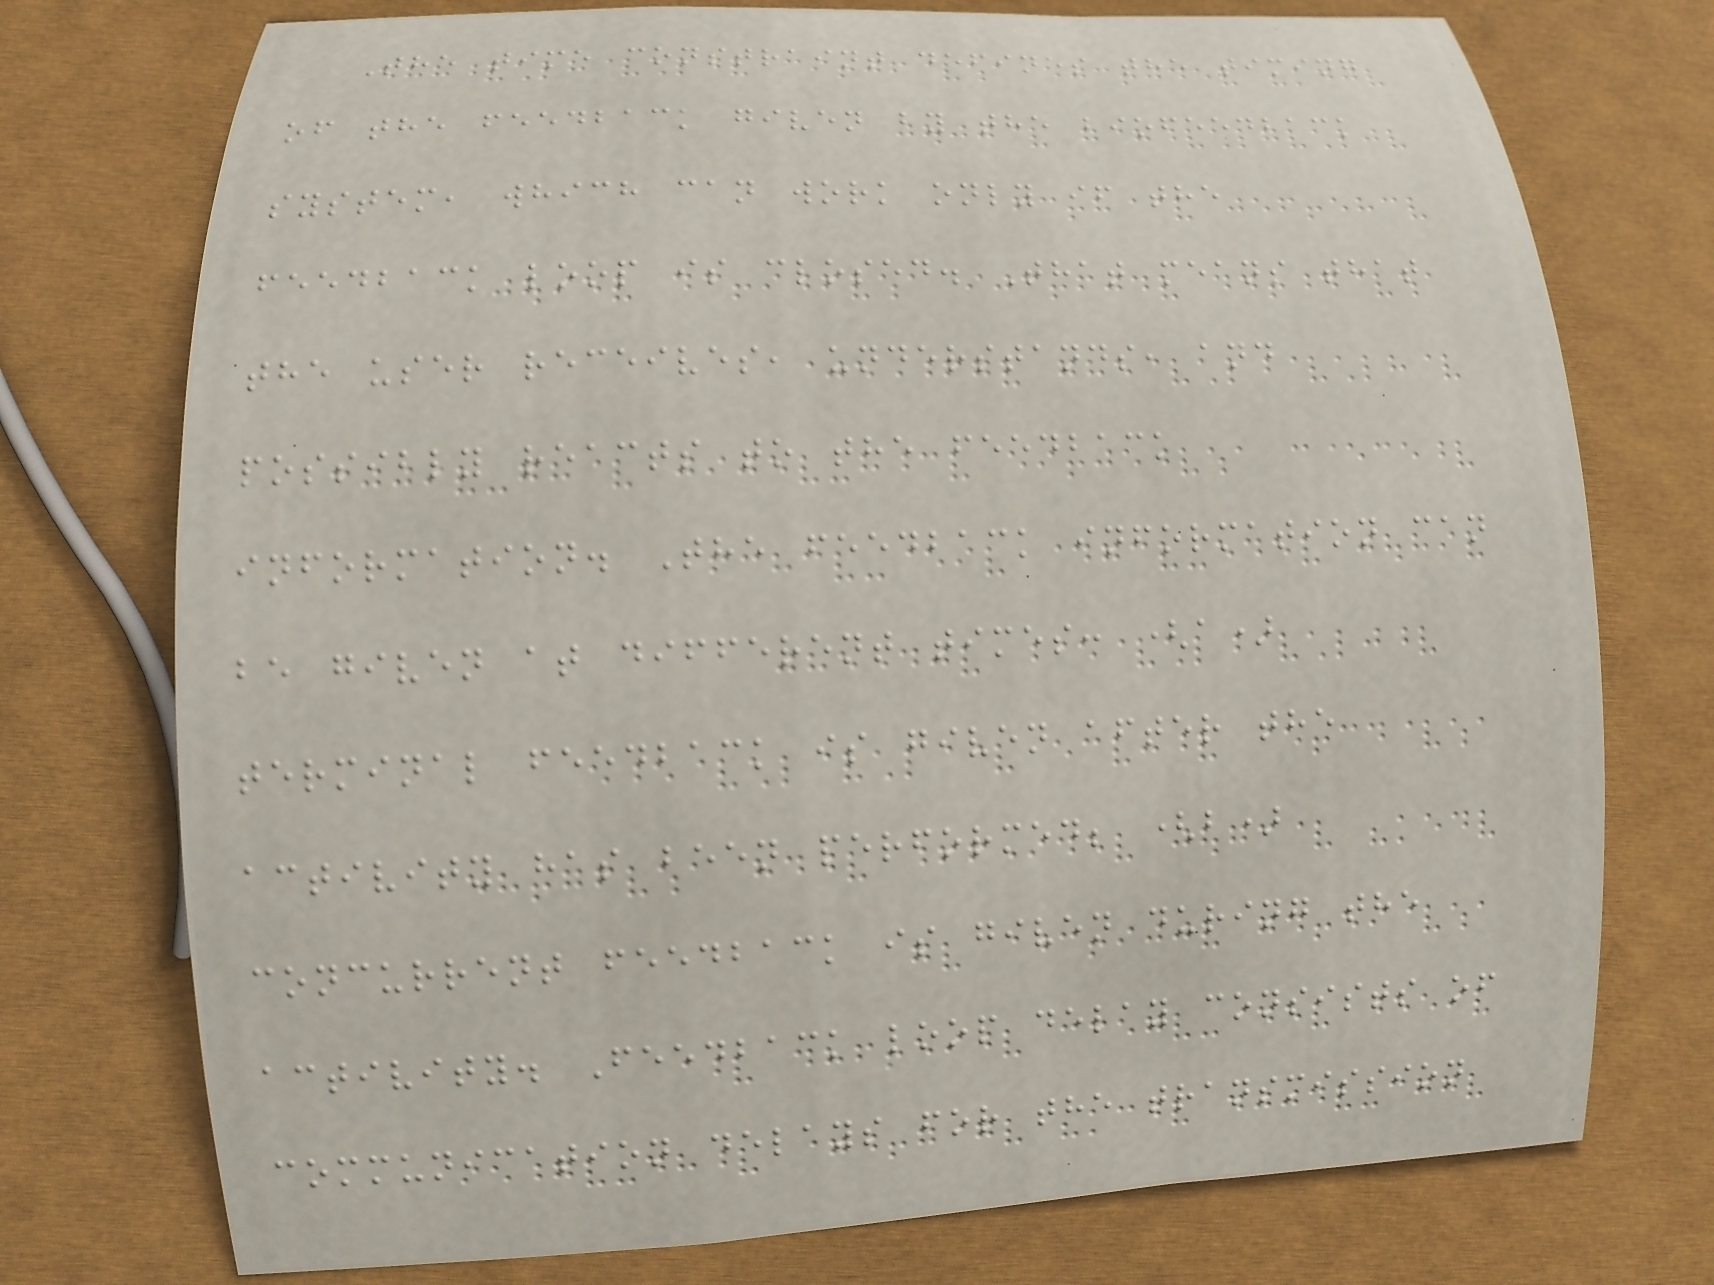The time constraint defines the timing
of the feedback given by the biofeedback
system, which can work only if the
feedback loop is closed. That means that
the user receives, understands, and
possibly reacts to the feedback
information. The feedback information can
be given at different times: (a)
terminal feedback is given after the
activity has been performed; (b)
concurrent feedback is given during the
activity. Feedback loop delay consists of
communication delays for the transmission
